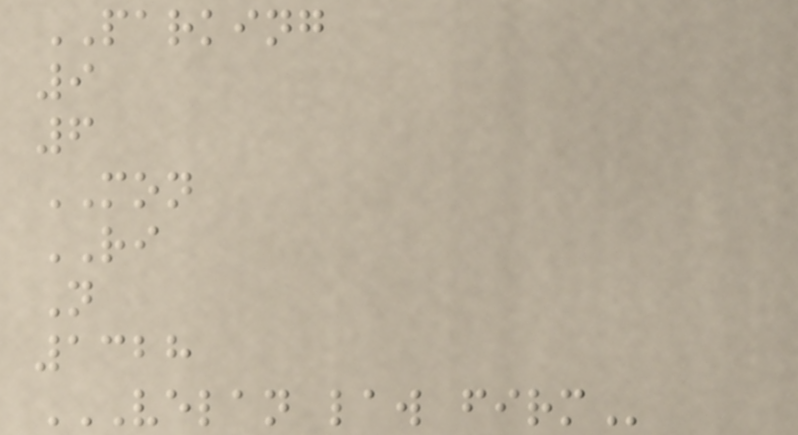PARKING
9
6
MON
RI
N
1328
VELAN LAW FIRM
